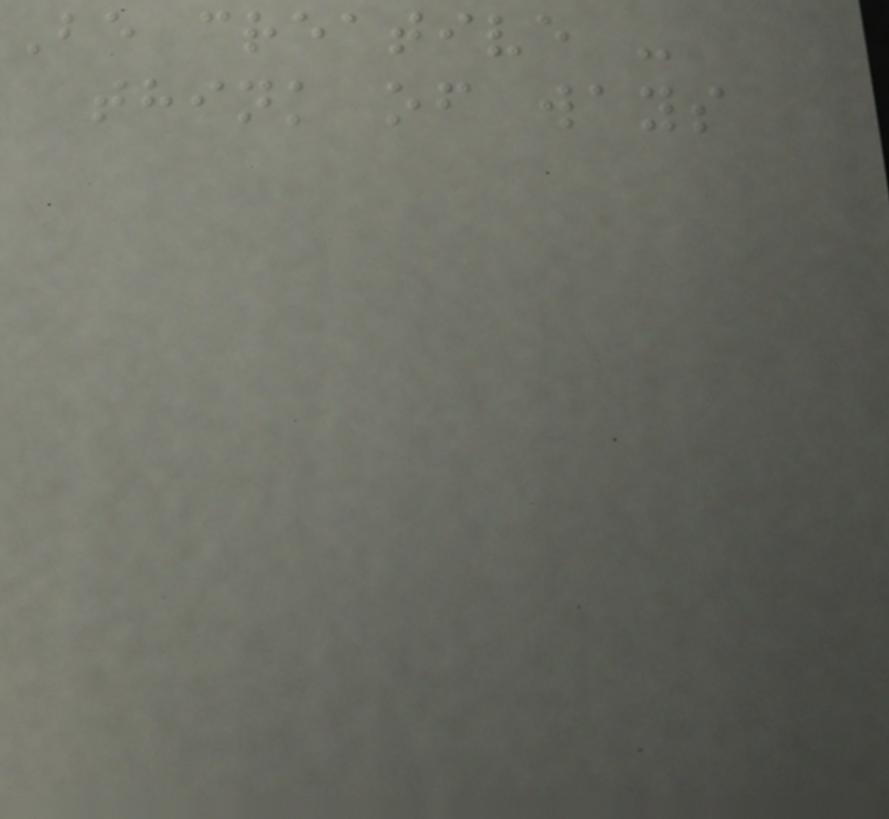Be creative -
think of ways
